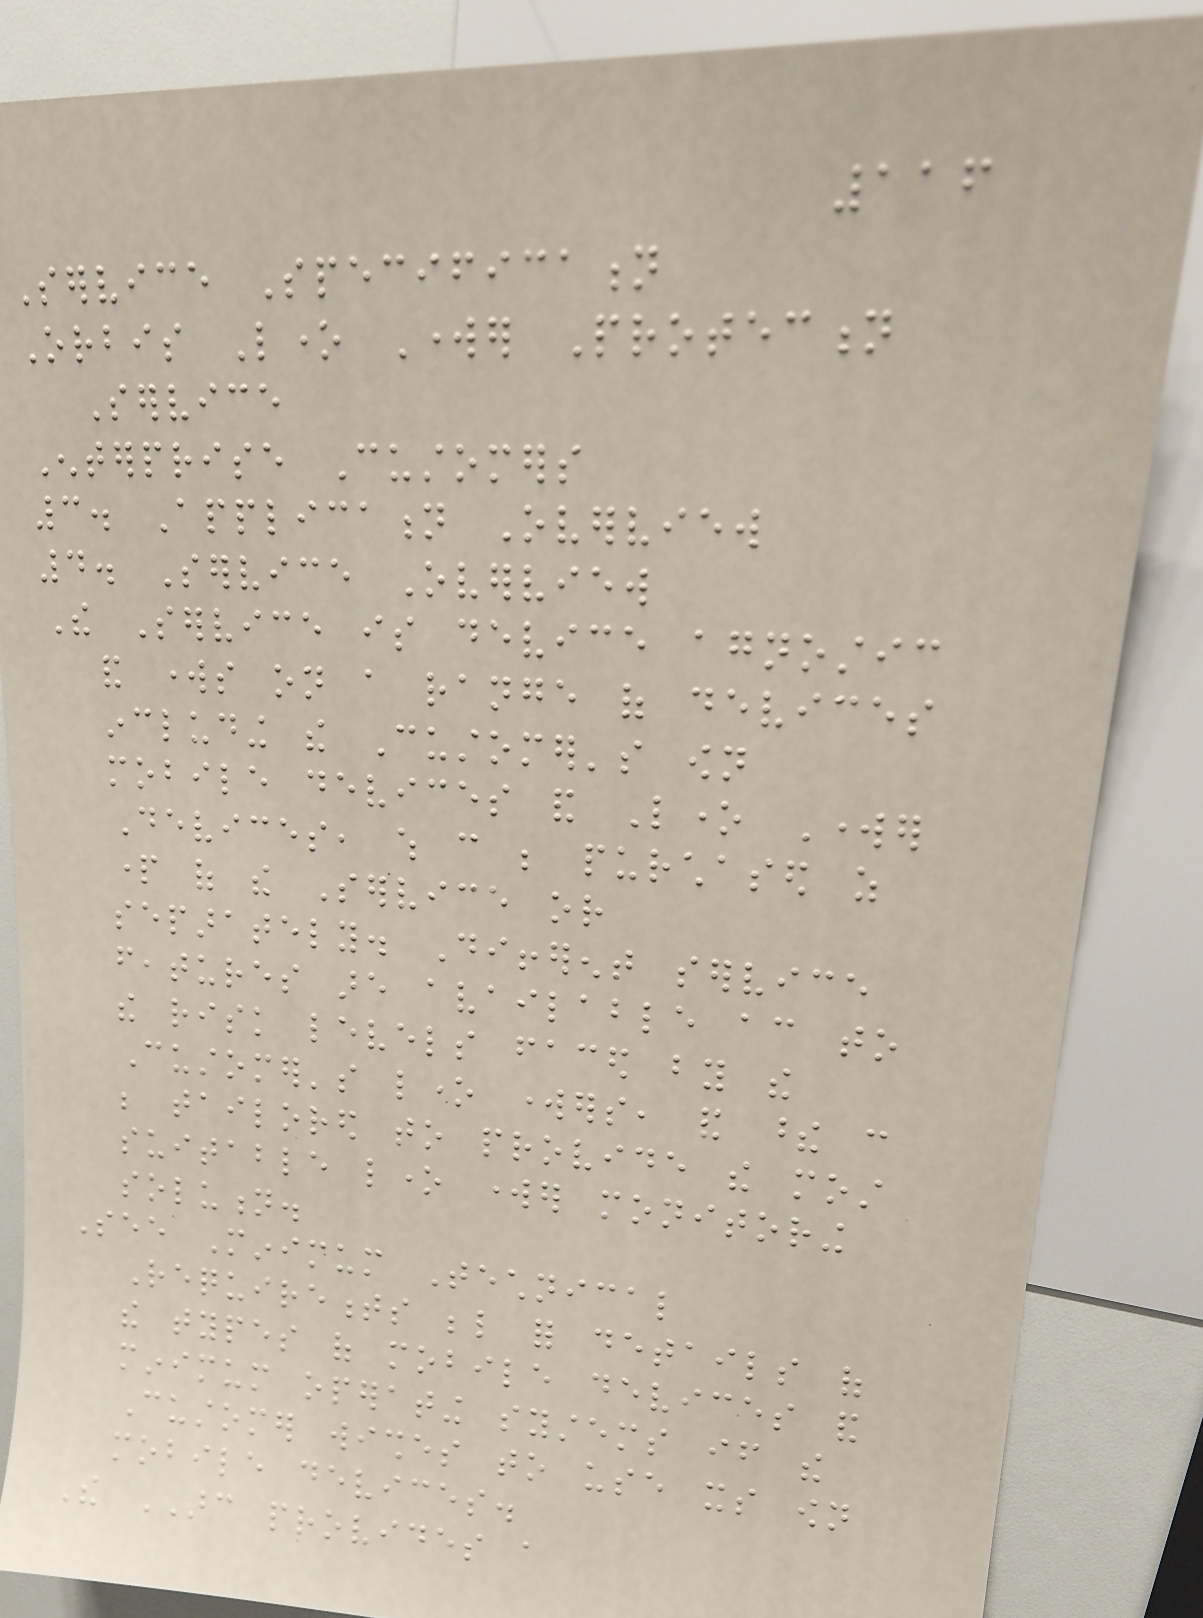116
Service Specification
Orbis Lone Worker Protection
Service
Enterprise Customers
3. Application Overview
4. Service Overview
The Service is device agnostic
and works on a range of devices
including the Customer's own
mobile devices and Lone Worker
Devices, which can be purchased as
part of the Service or
separately. Different service
features are available according to
the risk levels faced by the
Customer's lone workers, and these can
be tailored to provide the most
suitable lone worker monitoring
solution.
See Minimum Technical
Requirements below for details of
the types of mobile devices and
minimum operating systems if the
Customer wishes to use its own
mobile devices.
The ARC provides a
